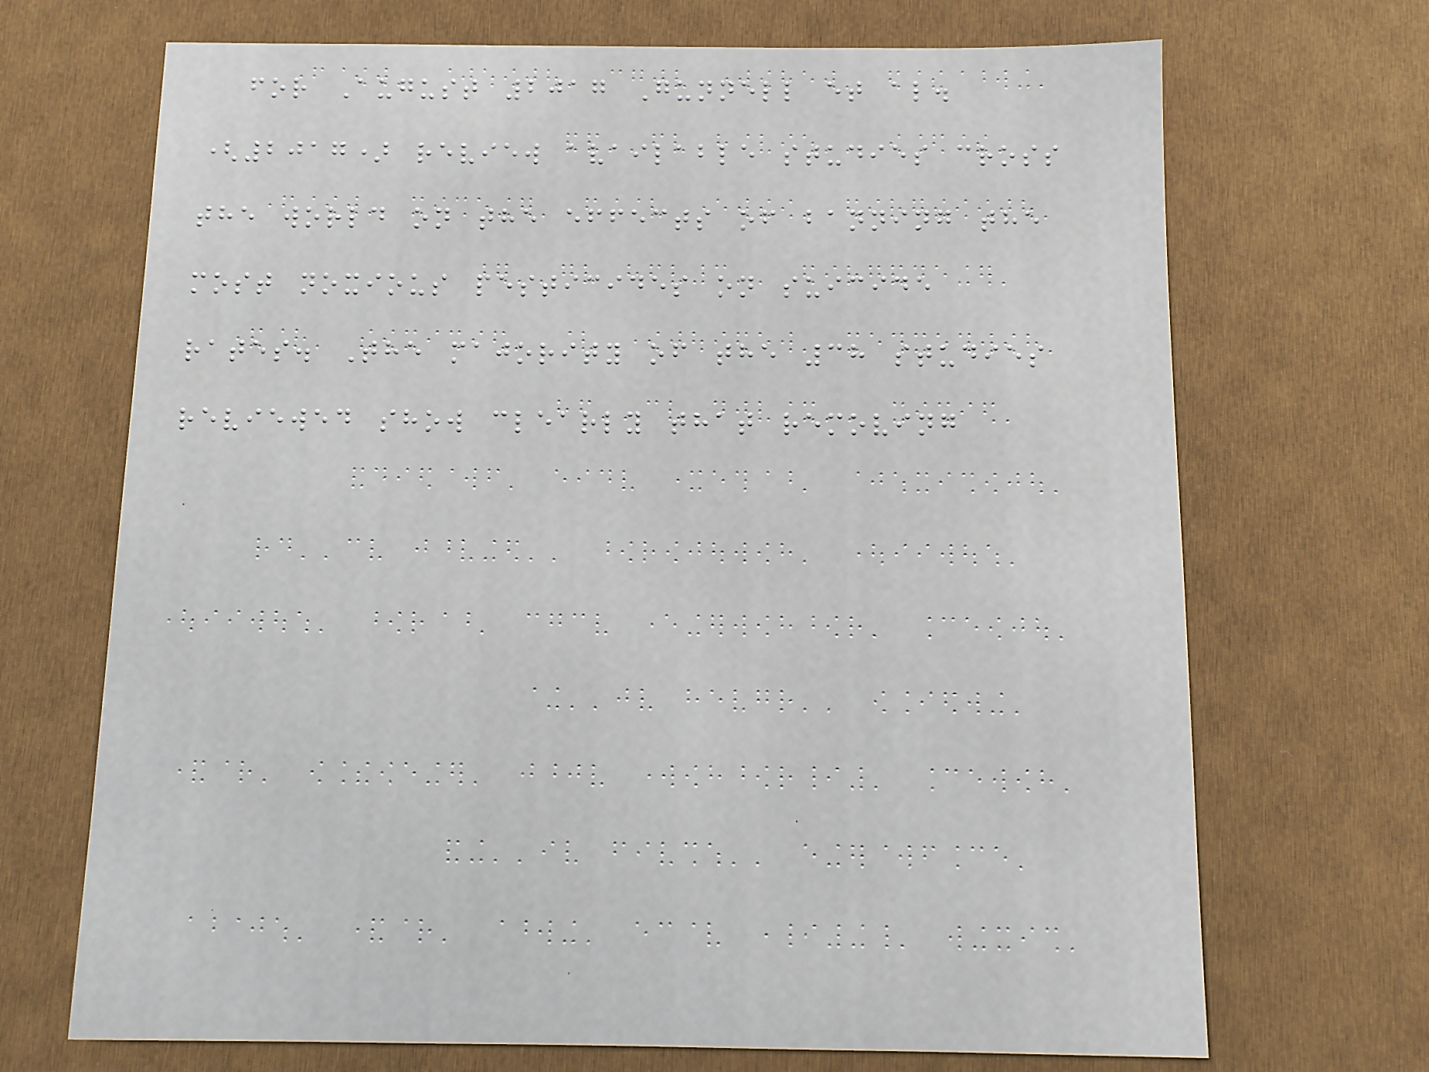for August 2017 Gunnell et al.
(2017) review available studies cross
the world on the effects of banning the
most noxious pesticides on suicide
rates. The majority of the 38 studies
reviewed show clearly that removing
